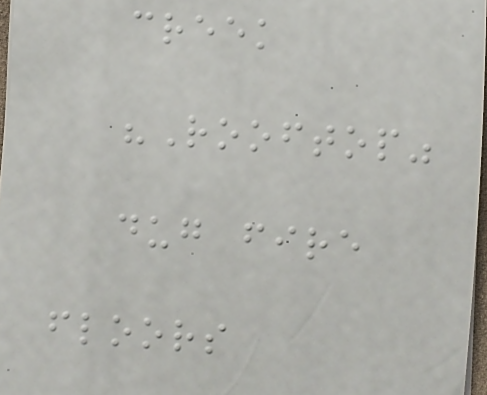creek
"Rooftop"
dug fire
floors
